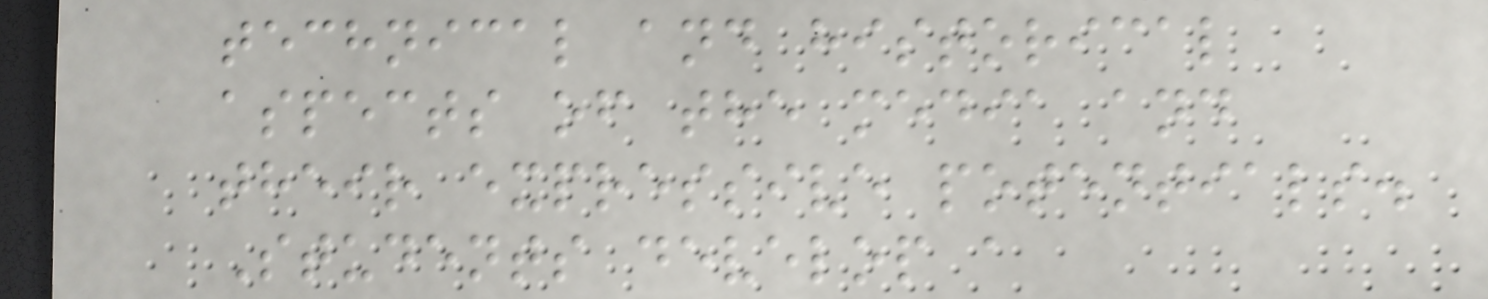technical and historical
aspects of the media and
their expressive potentials.
Students develop a
